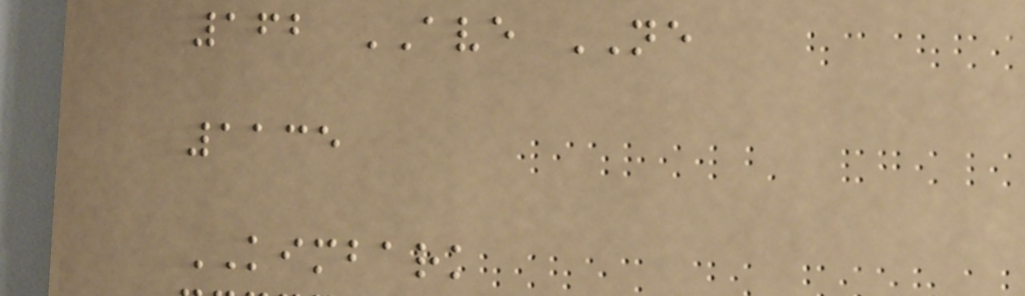162 AVE NE
1135
KIMBARK
